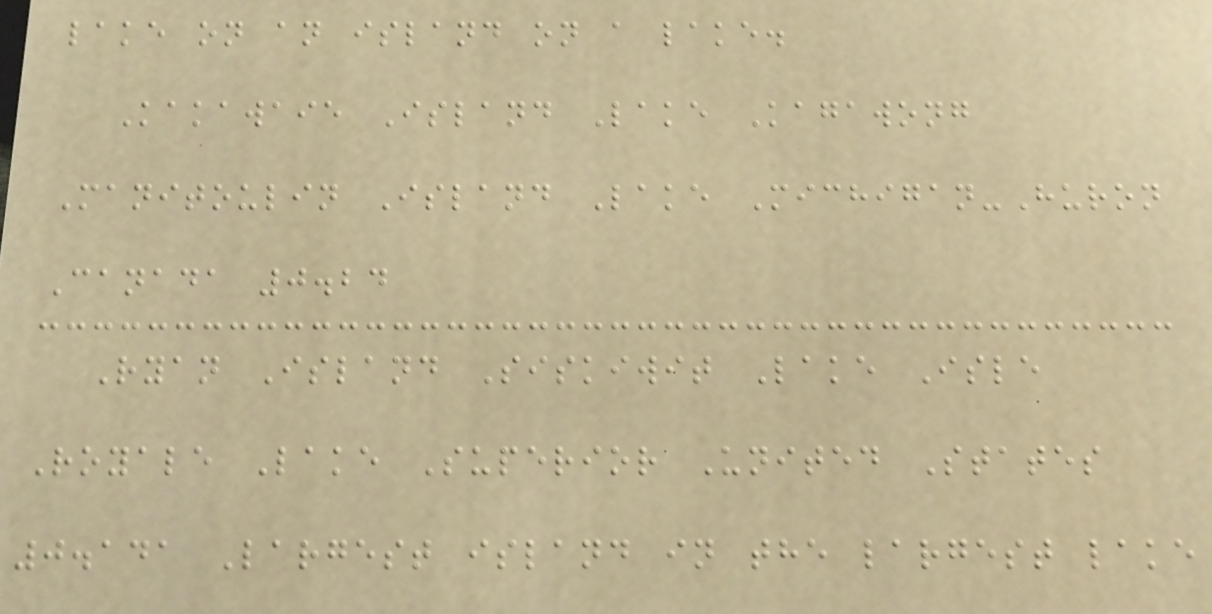lake on an island on a lake.
Kakawaie Island Lake Kagawong
Manitoulin Island Lake Michigan-Huron
Canada 0.24
Ryan Island Siskiwit Lake Isle
Royale Lake Superior United States
0.141 Largest island in the largest lake
